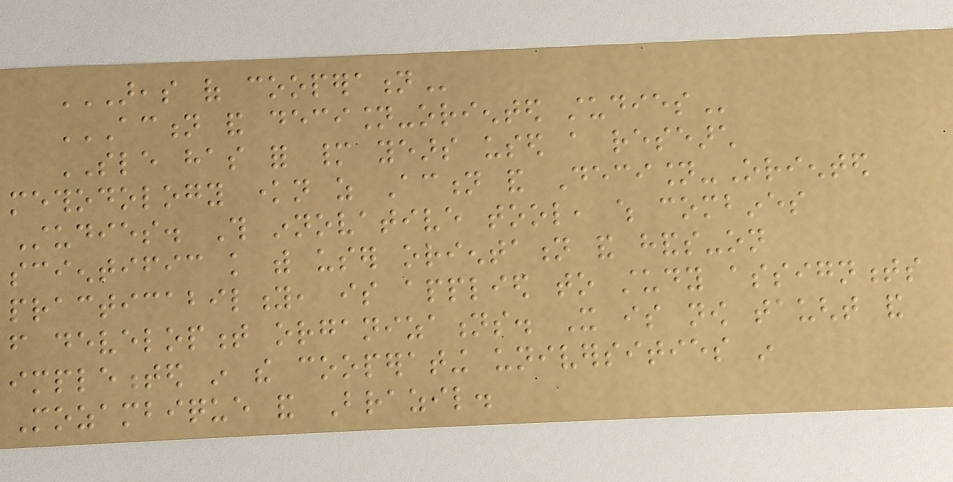AREAS OF COOPERATION
ACTION AND DECISION-ORIENTED STUDIES
SLE has for many years used a research
methodology known as Action and Decision-Oriented
Studies. This innovative tool, which combines
scientific knowledge with user orientation and hands-on
practicability, is applied to study assignments
from development organizations. It is now taught and
implemented in the cooperating universities in
Mozambique and Brazil.
